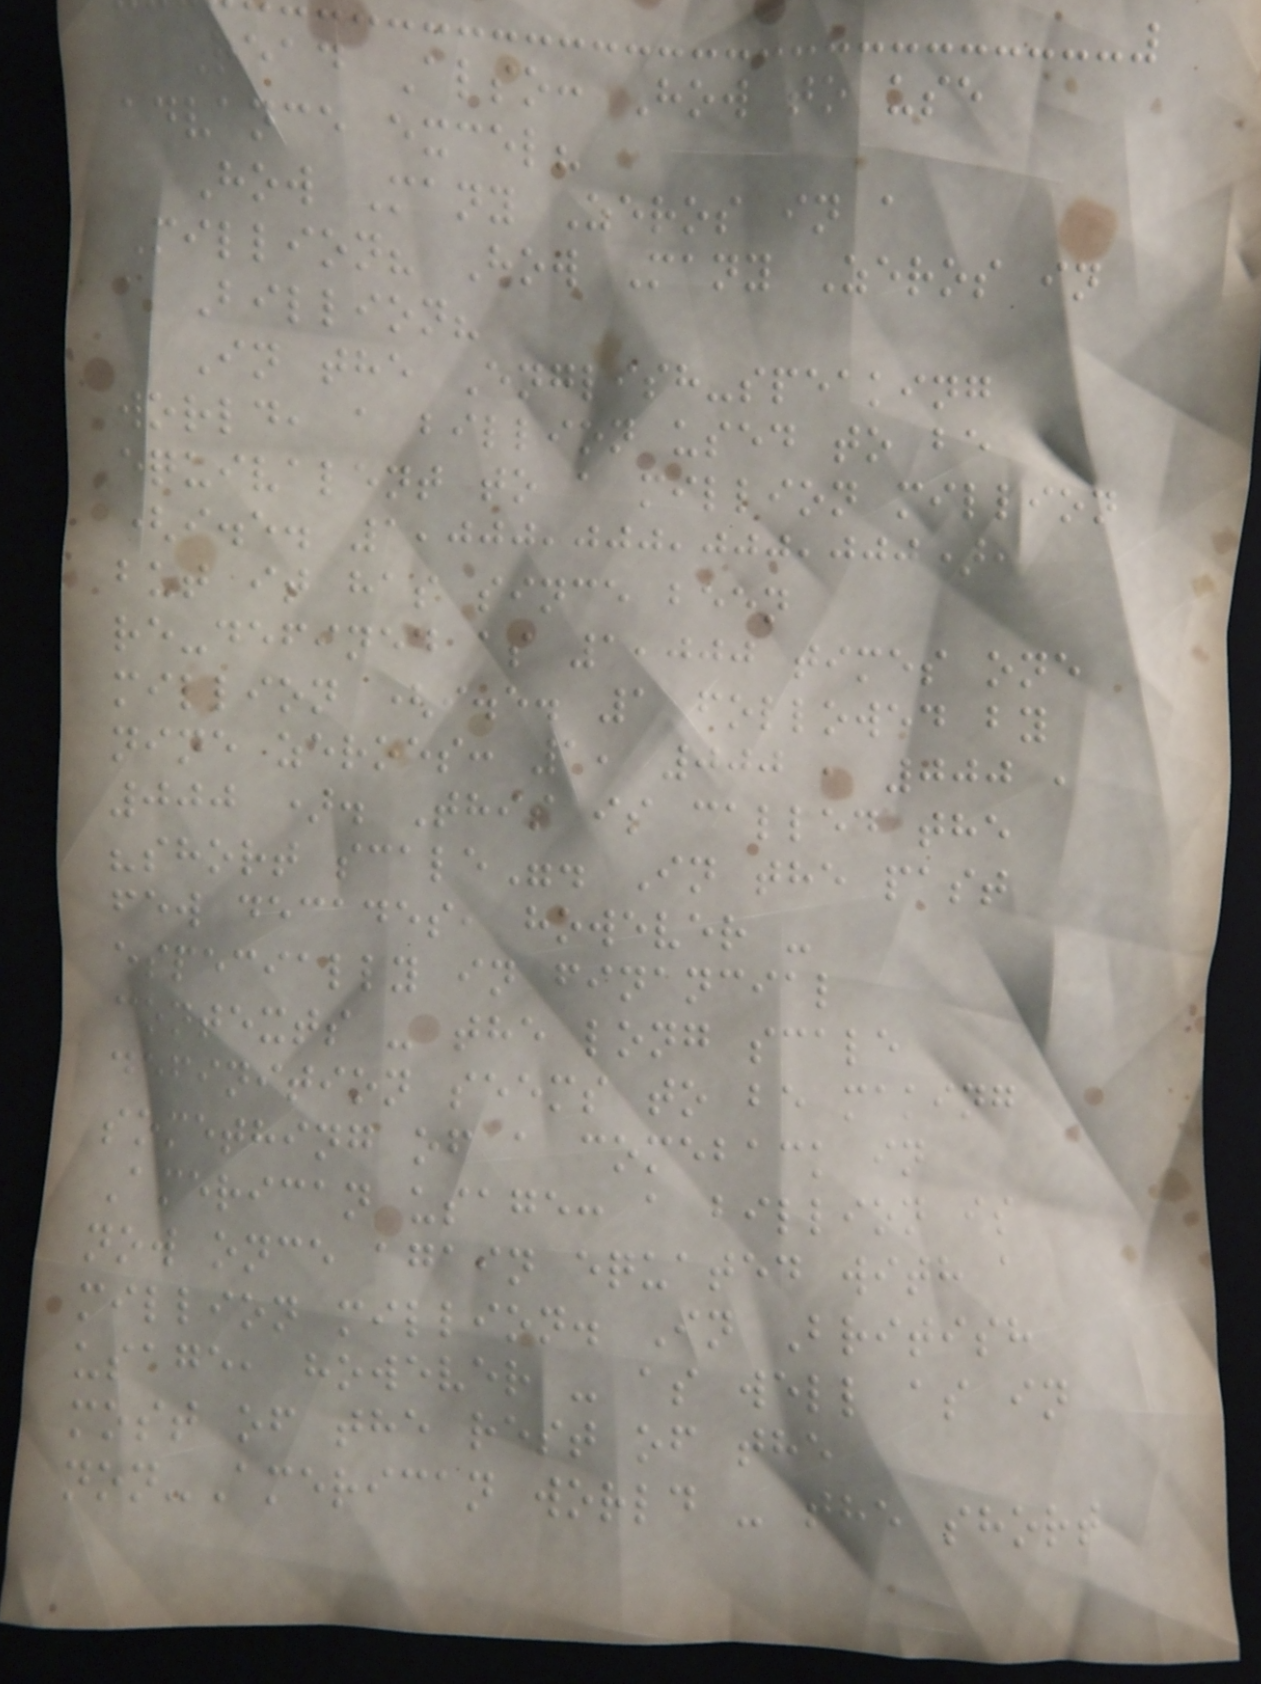Read Also: How to use
advance excel?
How Many Zeros in a
Million? How Many Zeros in
a Billion?
In the English-speaking
world, a billion used to be
equivalent to a million million
(i.e. 1,000,000,000,000),
but it has since been
re-defined as 1,000 times one
million (i.e. 1 followed by
nine zeroes: 1, 000 , 000 ,
000 ). This is called the
"short scale". In the past
few decades, however -
especially in financial
contexts - the long scale
definition seems to be making
something of a comeback in
American usage: a billion is
now once again equated with a
million million. In British
usage, however - as well as in
most of the rest of the
non-American world - the short
